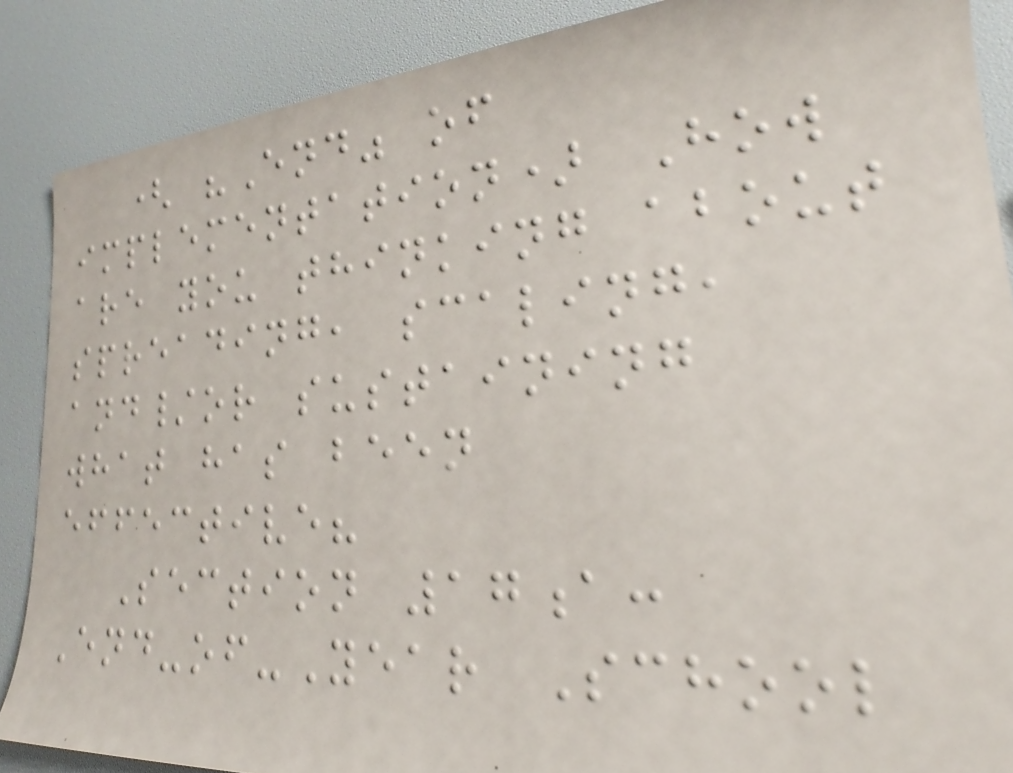( "End" of
implementation) How
are you thinking about
spreading, scaling,
and/or sustaining
what has been
effective?
Section 17a:
End-of-Year School
